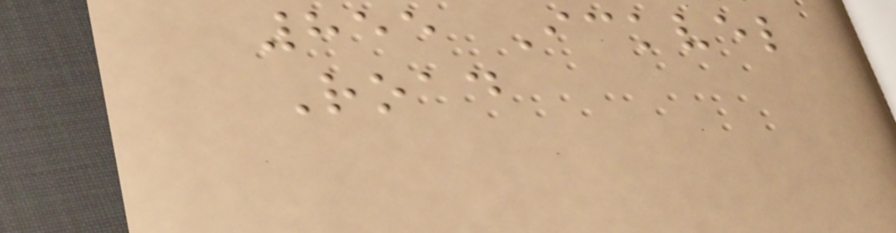855 Ickvel
Road
